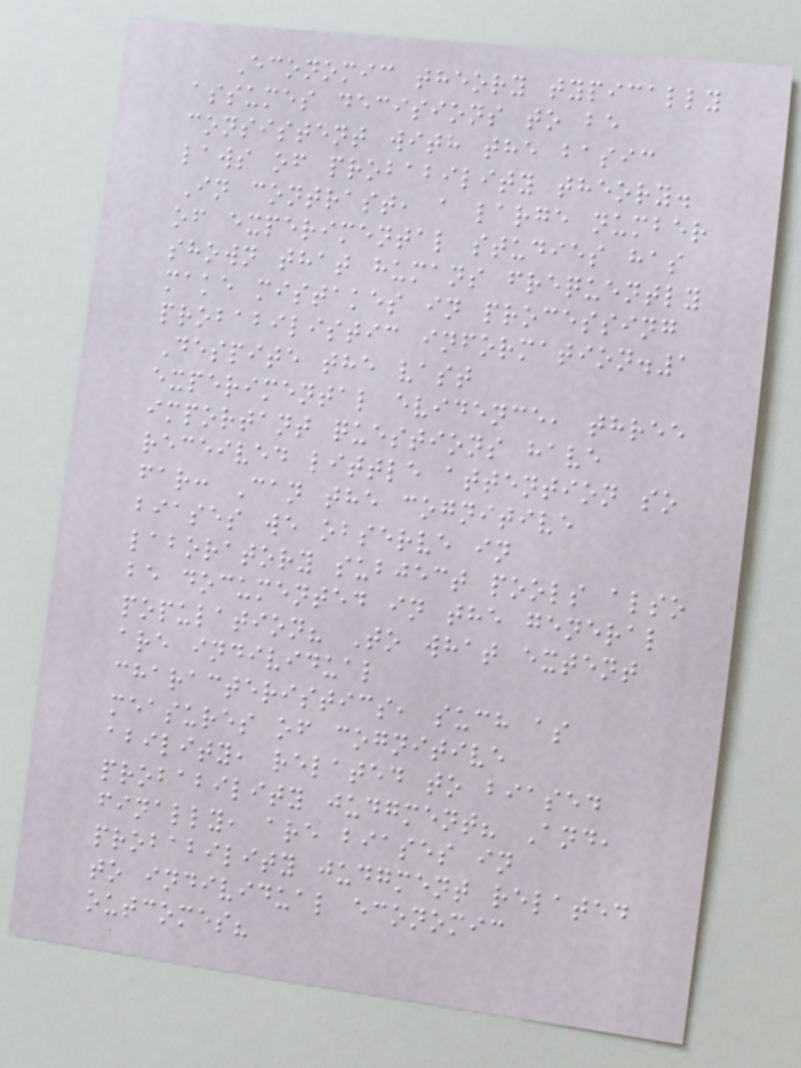Economic theory typically
assumes decisions to be
consistent with the basic
laws of probability theory.
In contrast, a large number
of experimental studies has
shown that humans frequently
make mistakes in processing
probabilistic information.1
Despite the vast
experimental evidence, three
important questions have
received little attention so
far: Can the cognitive
biases we observe in
laboratory subject pools also
be documented in the general
population? To what extent
are individual
characteristics, such as
measures of cognitive
ability, related to biased
probability judgment? And,
finally, are biases in
probability judgment related
to individual economic
outcomes?
